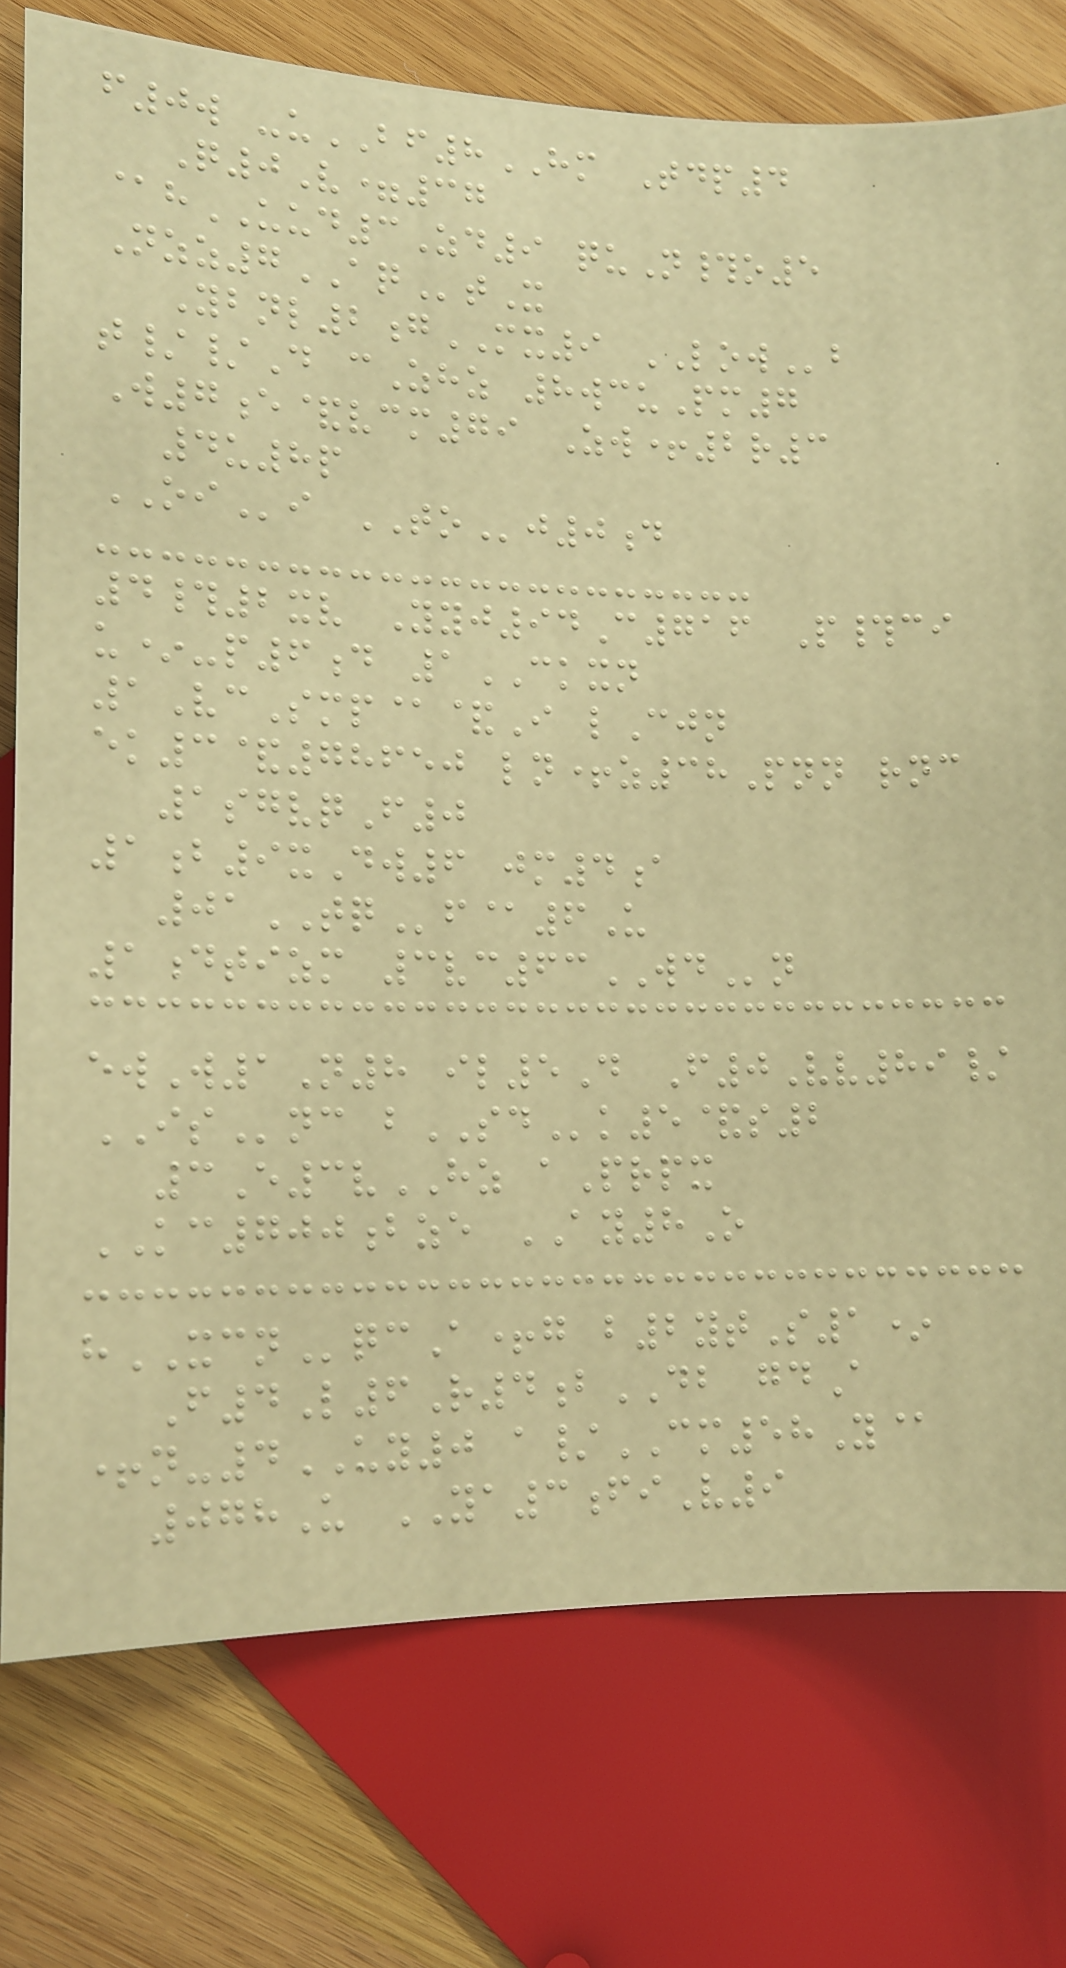f0w -uBF8HM Tdp4
Q0V=37
@hUUD3Zd9 quN#o5
Nzz7AQtX
Ybnl2gMX9 LOWb
t//D cZhz 8wcuPm7
W7e&vcm79 Zw+2r3
4u8p
OIi TOj0d
4#2xv Yyj94C716 P#ci
u*-p6d 1CKXN
1VcSmp@&I lCjn
ek3&78650 ln+z38Pnn rnc
1sgvqF0
1b9xDw6 jm4a
01TQf@6U
1dtizm 3vc63WDn
ewW1N8 il5D F0Vv89/
ISnc bSDk5&s2
3E3vHZ aPrpx
KC700bze AY8O
hXCNqcA+g b2ytS1*
F4L6R4bDB gdA
+n-4UY0 a/CM58Y@
078U YA3fiV9
